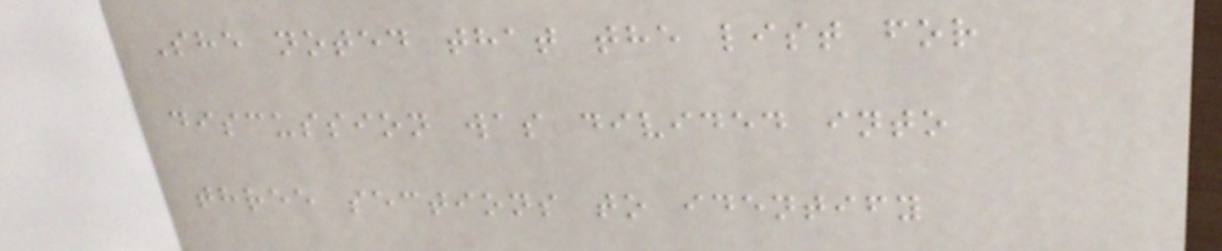She noted that the list for
discussion was divided into
three sections to identify
